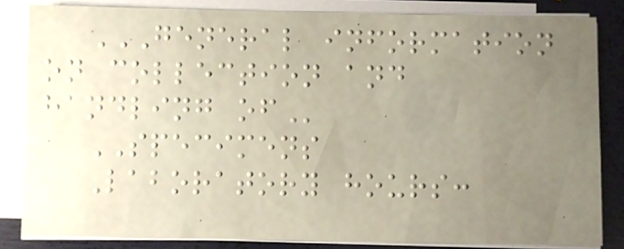GENERAL INFORMATION
ON COLLECTION AND
HANDLING OF
SPECIMENS
Laboratory hours:
